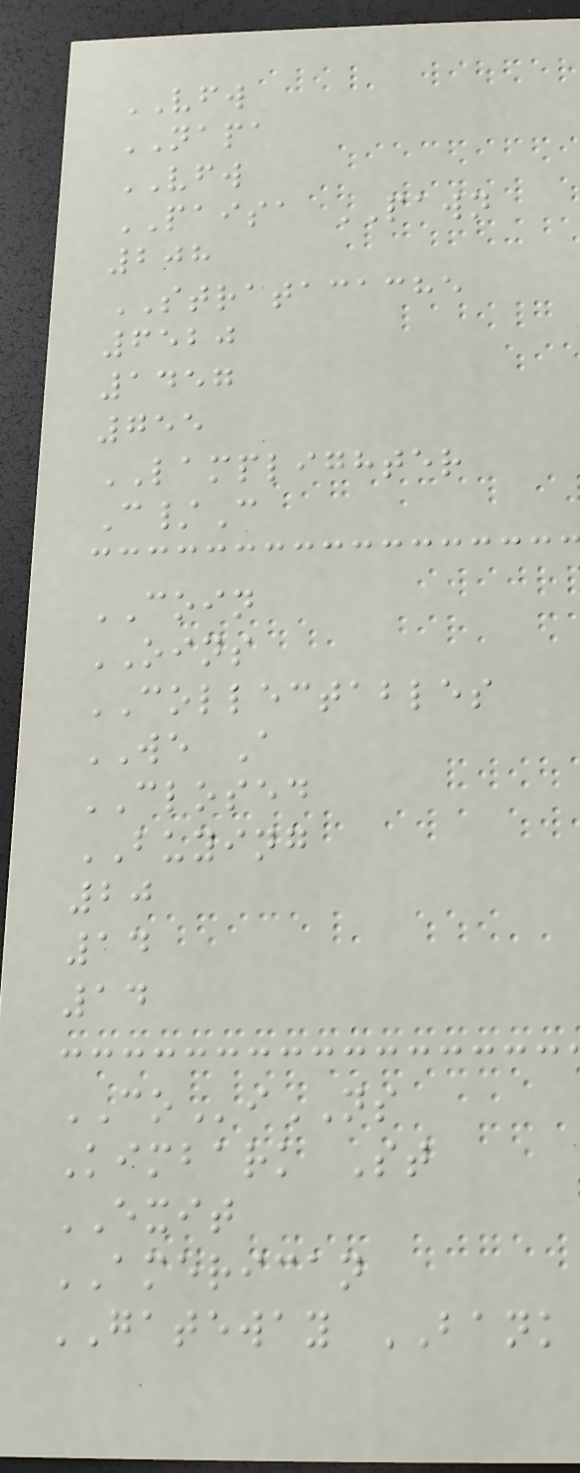VFW
NAPA
VFW
PAISA PAWN
208
STRATACACHE
6520
1457
755
LAMPLIGHTER
C/C
COIN
OINS
COLLECTABLES
WE A
CLOSED
BUYING
20
14
14
COiNS
Kimbark St
EXIT
AMERICAN
GATEWAY BANK
